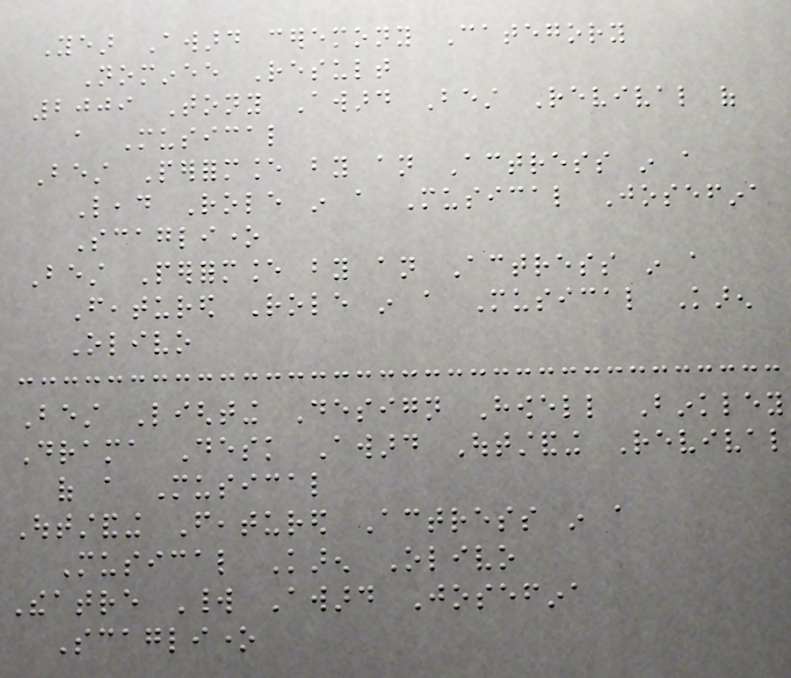Year Award ceremony Category
Nominee Result
2009 Tony Award Best Revival of
a Musical
Best Performance by an Actress in a
Lead Role in a Musical Josefina
Scaglione
Best Performance by an Actress in a
Featured Role in a Musical Karen
Olivo
Best Lighting Design Howell Binkley
Drama Desk Award Outstanding Revival
of a Musical
Outstanding Featured Actress in a
Musical Karen Olivo
Theatre World Award Josefina
Scaglione
